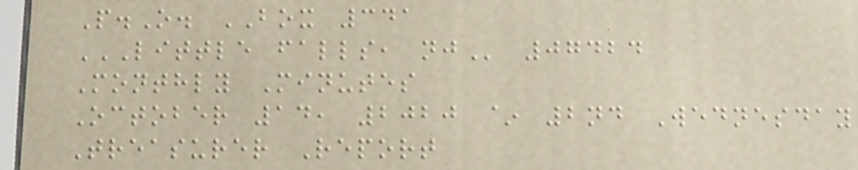P.O. BOX 341
LITTLE FALLS, NJ 07424
Monthly Minutes
October 14, 2020 ~ 2nd Wednesday
Treasurer Report
